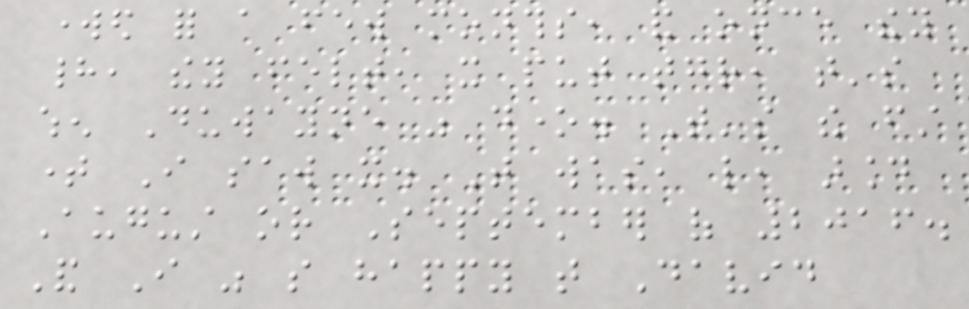worked for a few months, and once they
had, they felt, it put together, that's
when Duwayne was done. That's the first
time I saw it. That was, like, around
August or September of 2016.
And I was so happy that David
